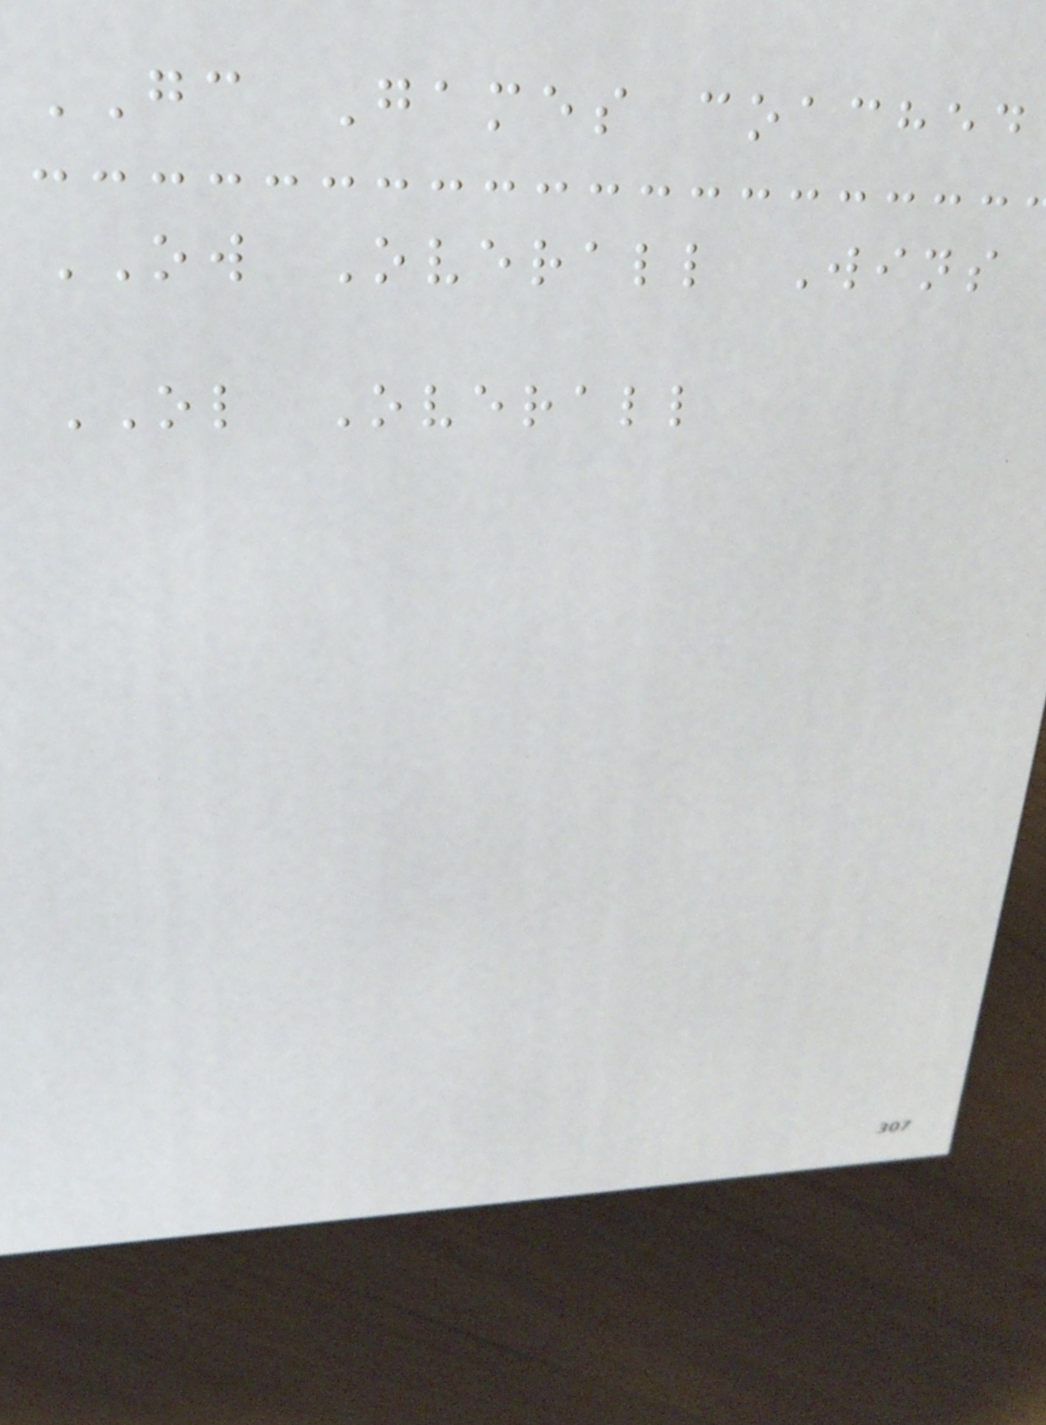GC Games coached
OW Overall Wins
OL Overall
